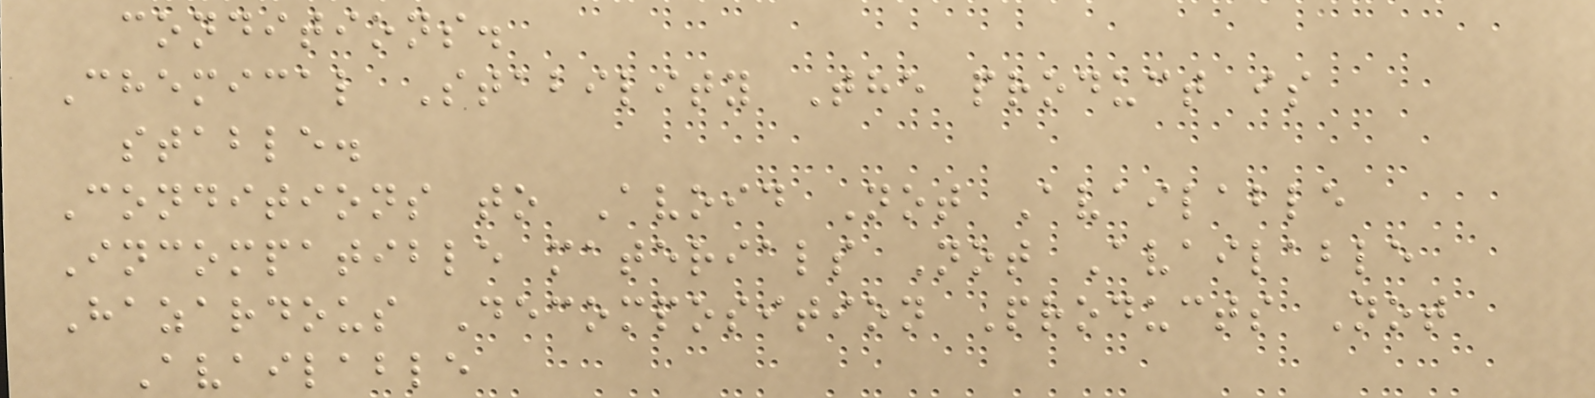conditions.
Chemical Stability The product is
stable.
Conditions to Avoid Not Available
Incompatible materials Not Available
Hazardous Decomposition Products Not
Available
